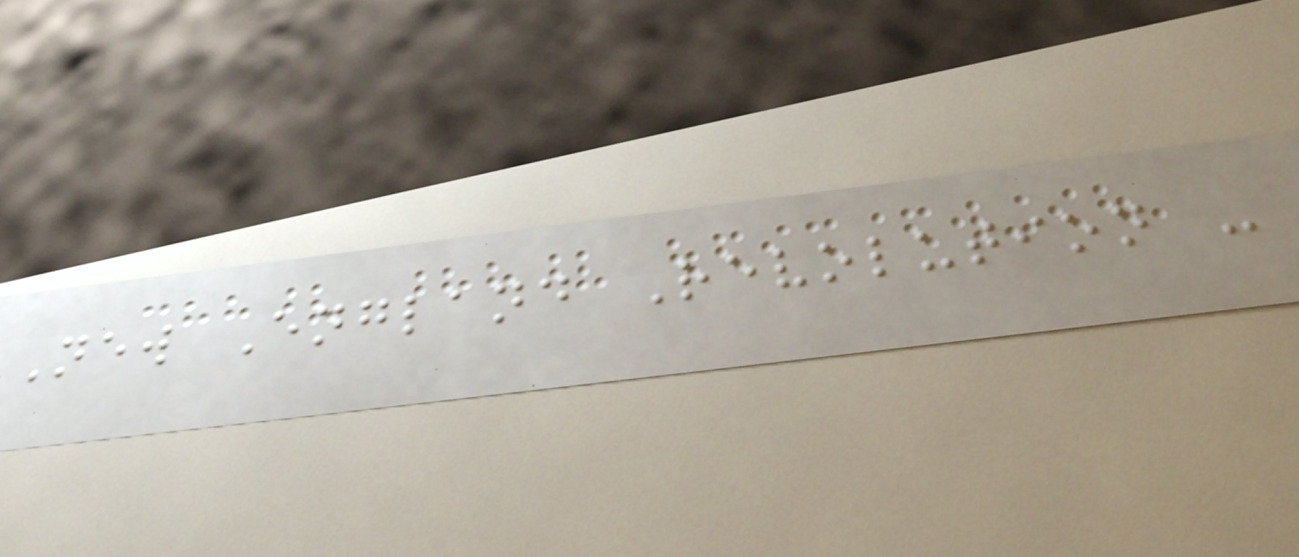New England Revolution -
